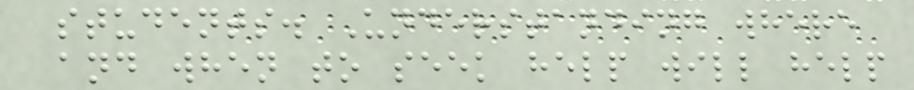students. Understanding where
and when to seek help will help
